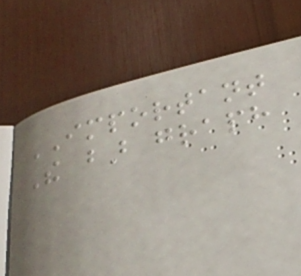IMPORTANT
The bar graph
